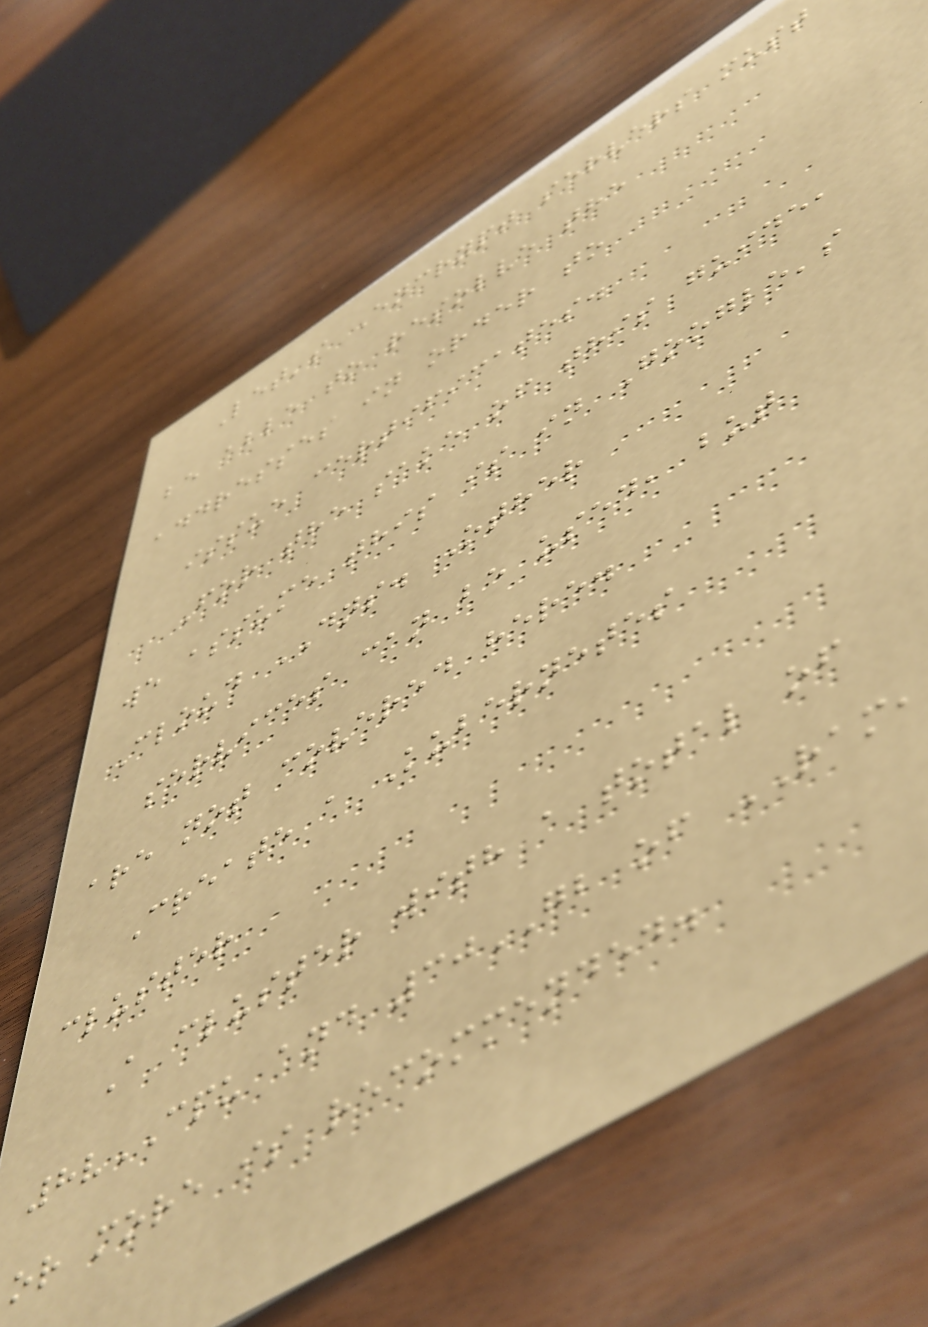Let's Encrypt servers must
be able to resolve the
addresses in order to
issue certificates.
For the sake of this guide,
we assume this is in Google's
Cloud DNS. Other
services can be used, but
are not covered here.
Create a Kubernetes
cluster
A cluster with a total of
8vCPU and 30GB of RAM,
or more is recommended.
